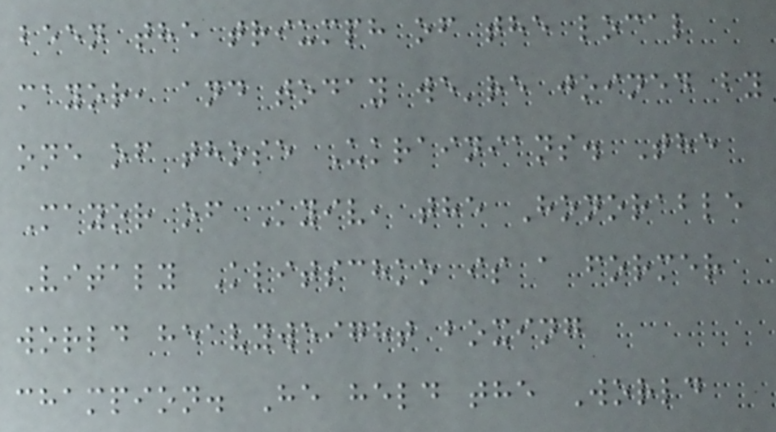been the triumph of the local
mayor, and today we're joined by
one of those Ukrainians. The
Mayor of Kyiv, the Honorable
Vitaly Klitschko is a former
world heavyweight boxing
champion. He held the World
